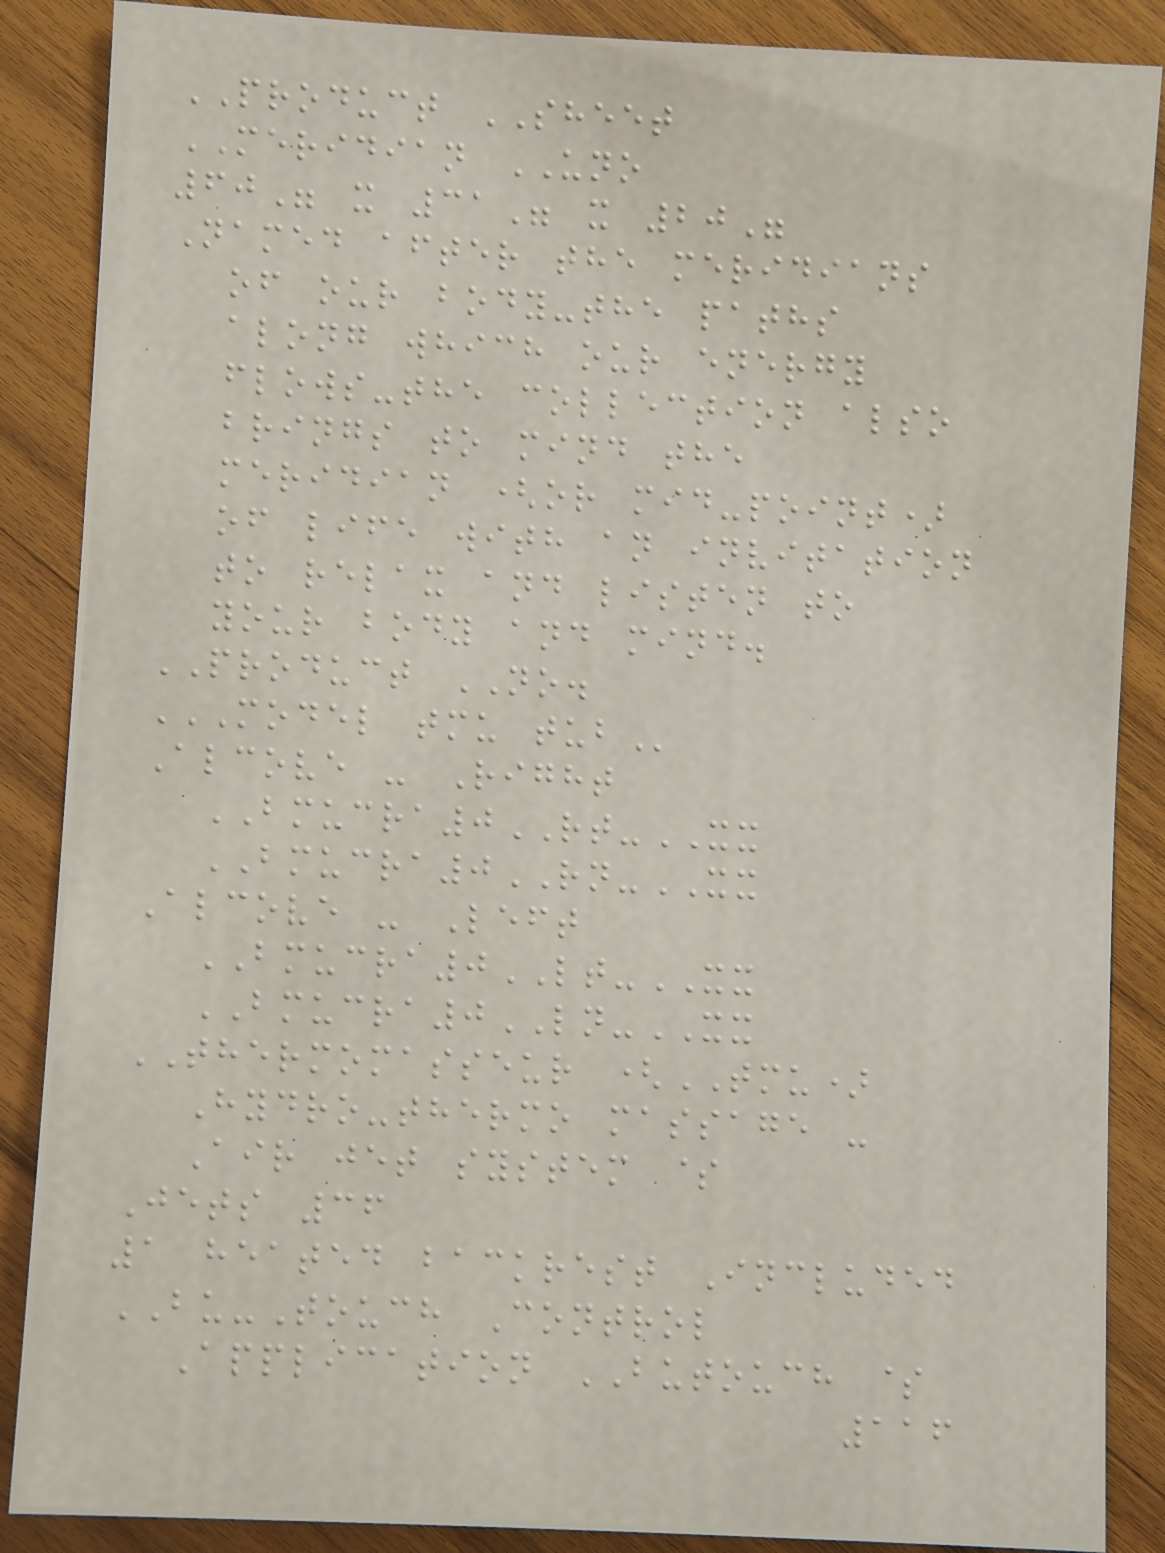PRODUCT SHEET
MERIDIAN UNO
60" x 31" x 20"
Named after the meridians
of our body-the paths
along which our energy
flows-the collection also
brings to mind the
meridian (or mid-point)
of life with an invitation
to relax and listen to
your body and mind.
PRODUCT NO.
MODEL TMU TUB
Alcove - Right
BMUCRA0RT-XX
BMUCRA0RN-XX
Alcove - Left
BMUCRA0LT-XX
BMUCRA0LN-XX
THERMOMASSEUR (TMU)
Hydro-thermo massage -
Air jet system $
Jets 36
1 heated backrest Included
BU-Touch Control
Application BUTOUCH $
116
